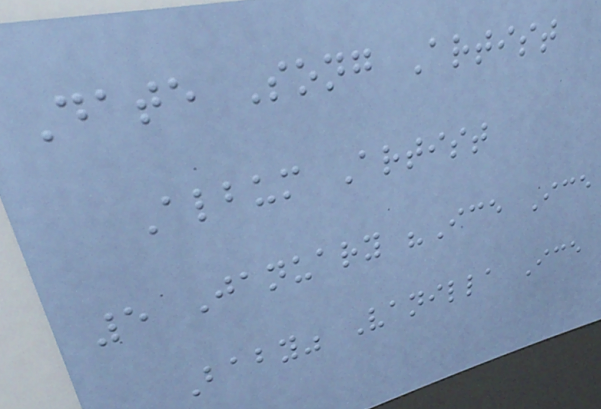Date Song Artist
Album Artist
5 January "Ice Ice
Baby" Vanilla Ice
